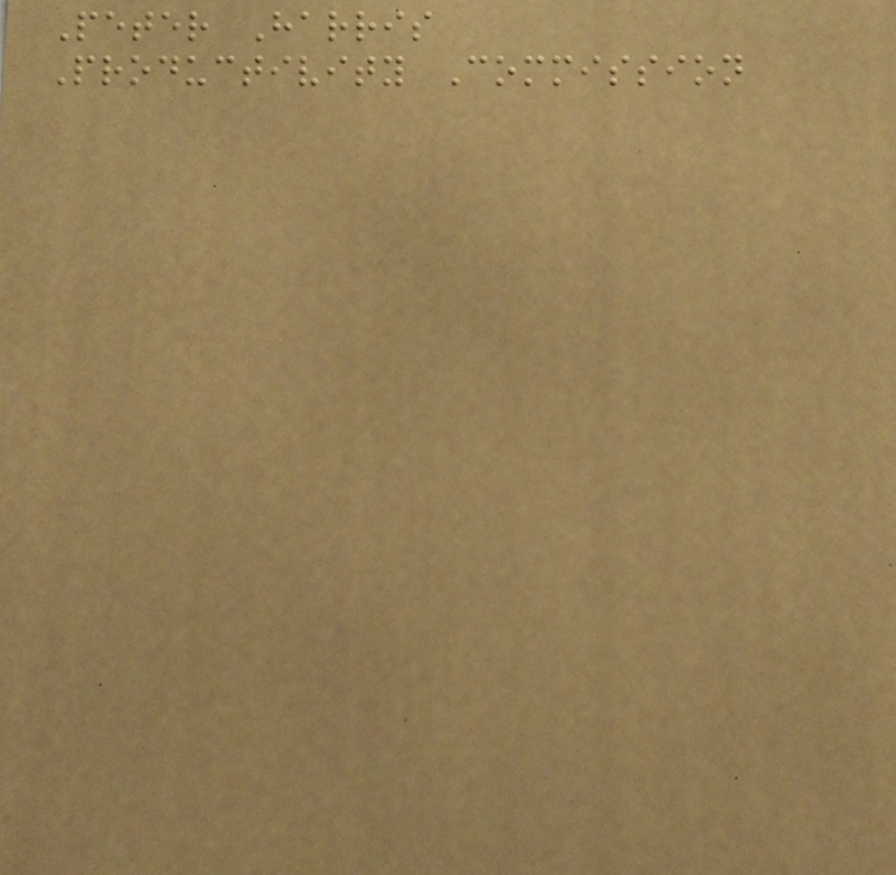Peter Harris
Productivity Commission
